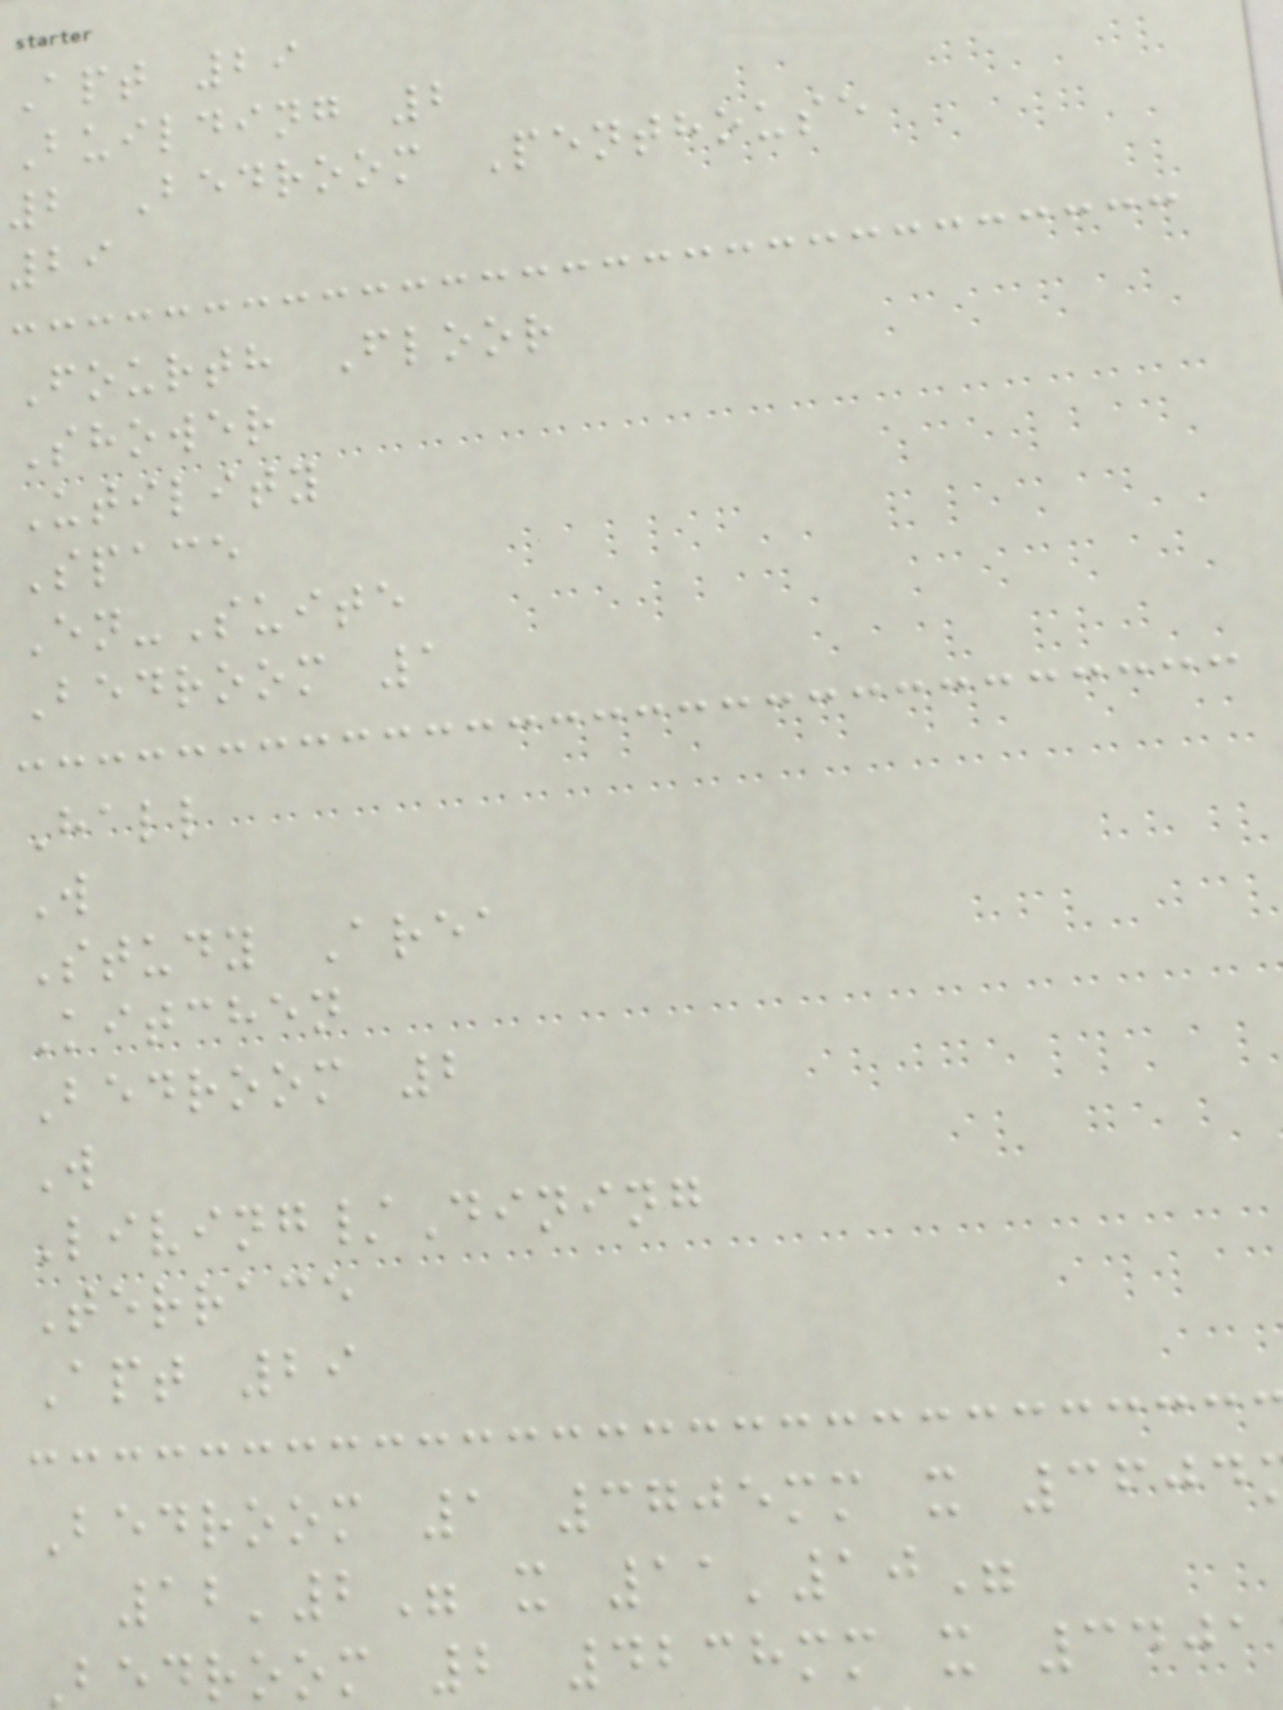Apt 29
Building 2
2 Bedroom Penthouse
29
Fourth Floor
Shower
Utility
Space
En-Suite
Bedroom 1
Hall
W
Study Area
Kitchen
Bedroom 2
W
Living/Dining
Terrace
Apt 29
Bedroom 1 3705mm x 3604
12'2" x 11'10"
Bedroom 2 4238mm x 3401
